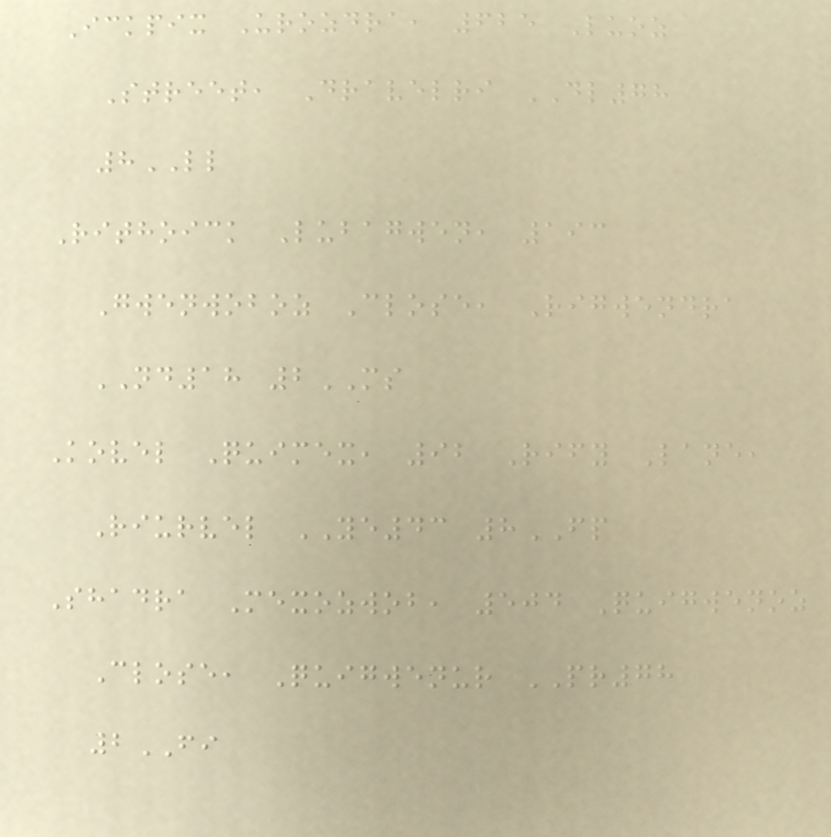Ickpix Urozdra, 625 Luoz
Street, Dravelri DL78
8LL
Rithoick Lubagwen, 193
Gwenwoboz Close, Rigwendra
ND18 2MS
Kovel Quimex, 92 Rify Lane,
Riurvel YE43 8FP
Shadra Mexozwob, 504 Quigwenoz
Close, Quigwenur PR78
2FI
